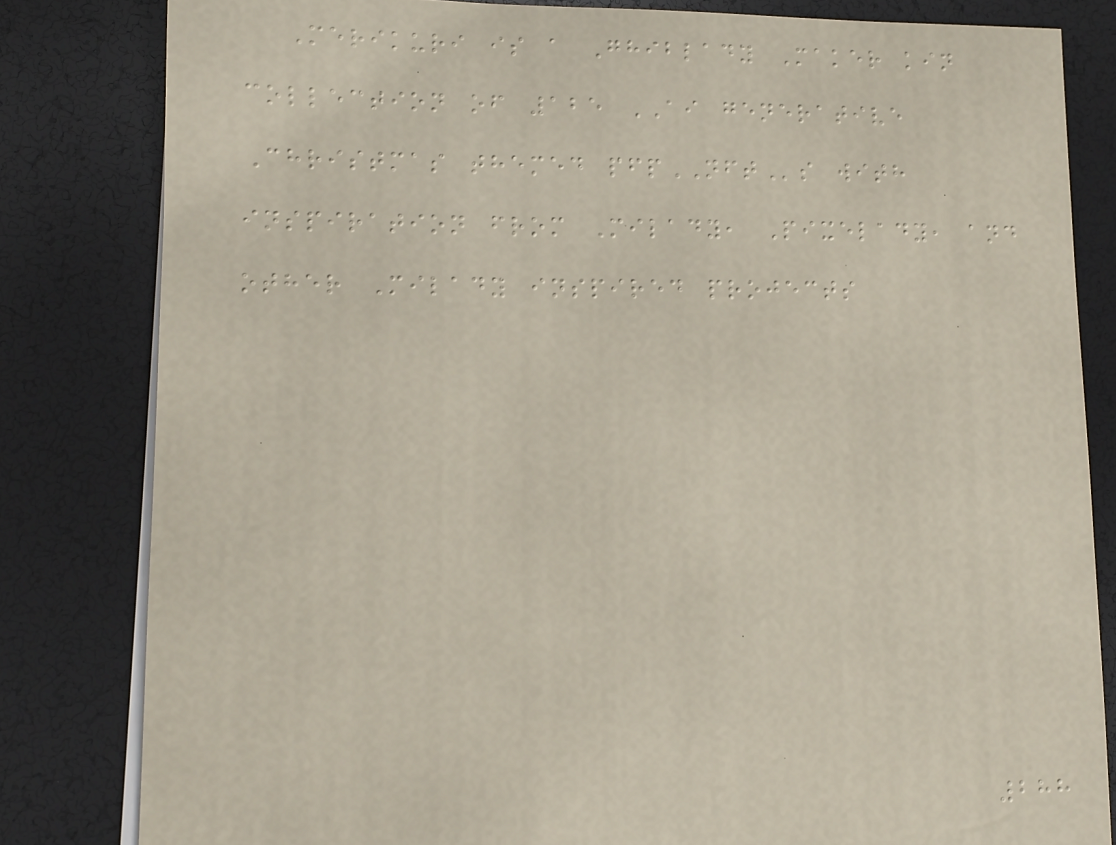Merikuri is a Ghiblady Maker kin
collection of 125 AI generative
Christmas themed pfpNFTs with
inspiration from Milady, Pixelady, and
other Milady inspired projects
288
